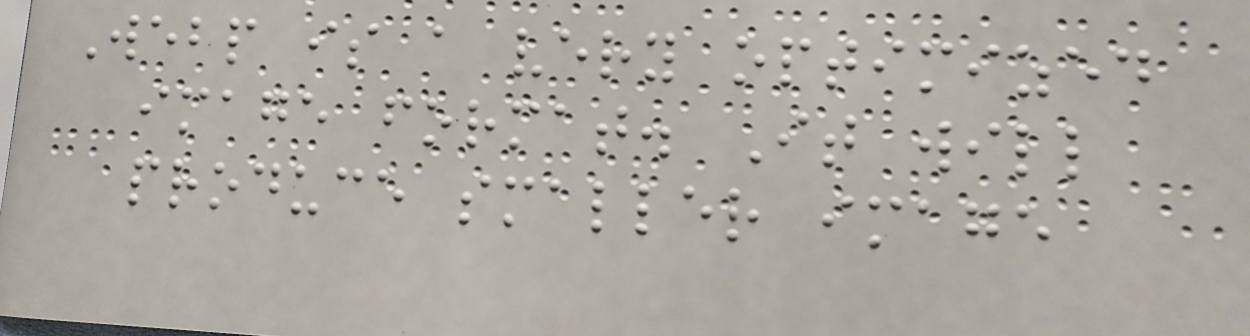Webp is a very optimized
image format. It will
produce smaller image
